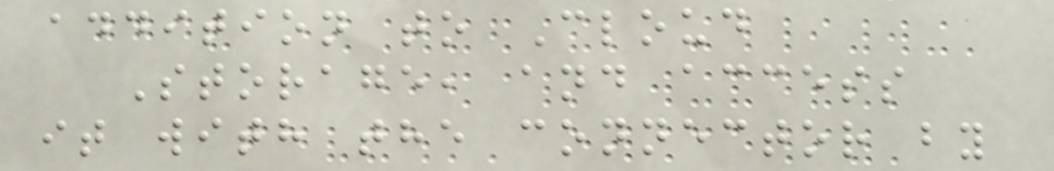addition to Cloud
Storage, and access
it with the connector by
